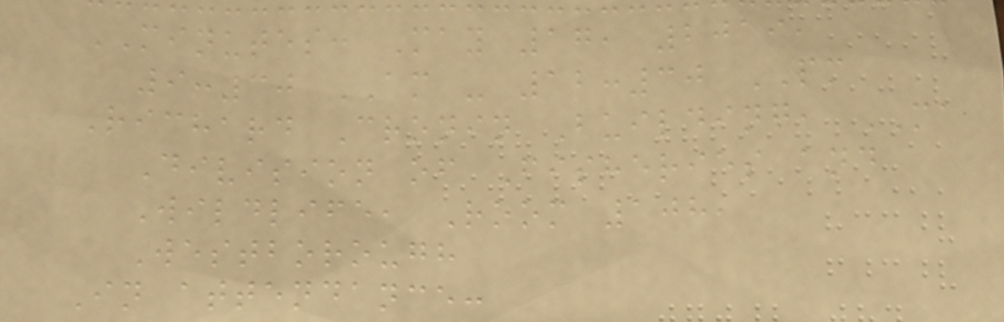MINUTES: May 17, 2019,
9:30 AM - 12:30 PM
Richard Cronin Building, MA
Division of Fisheries and
Wildlife, Room 108,
Westborough
In attendance:
